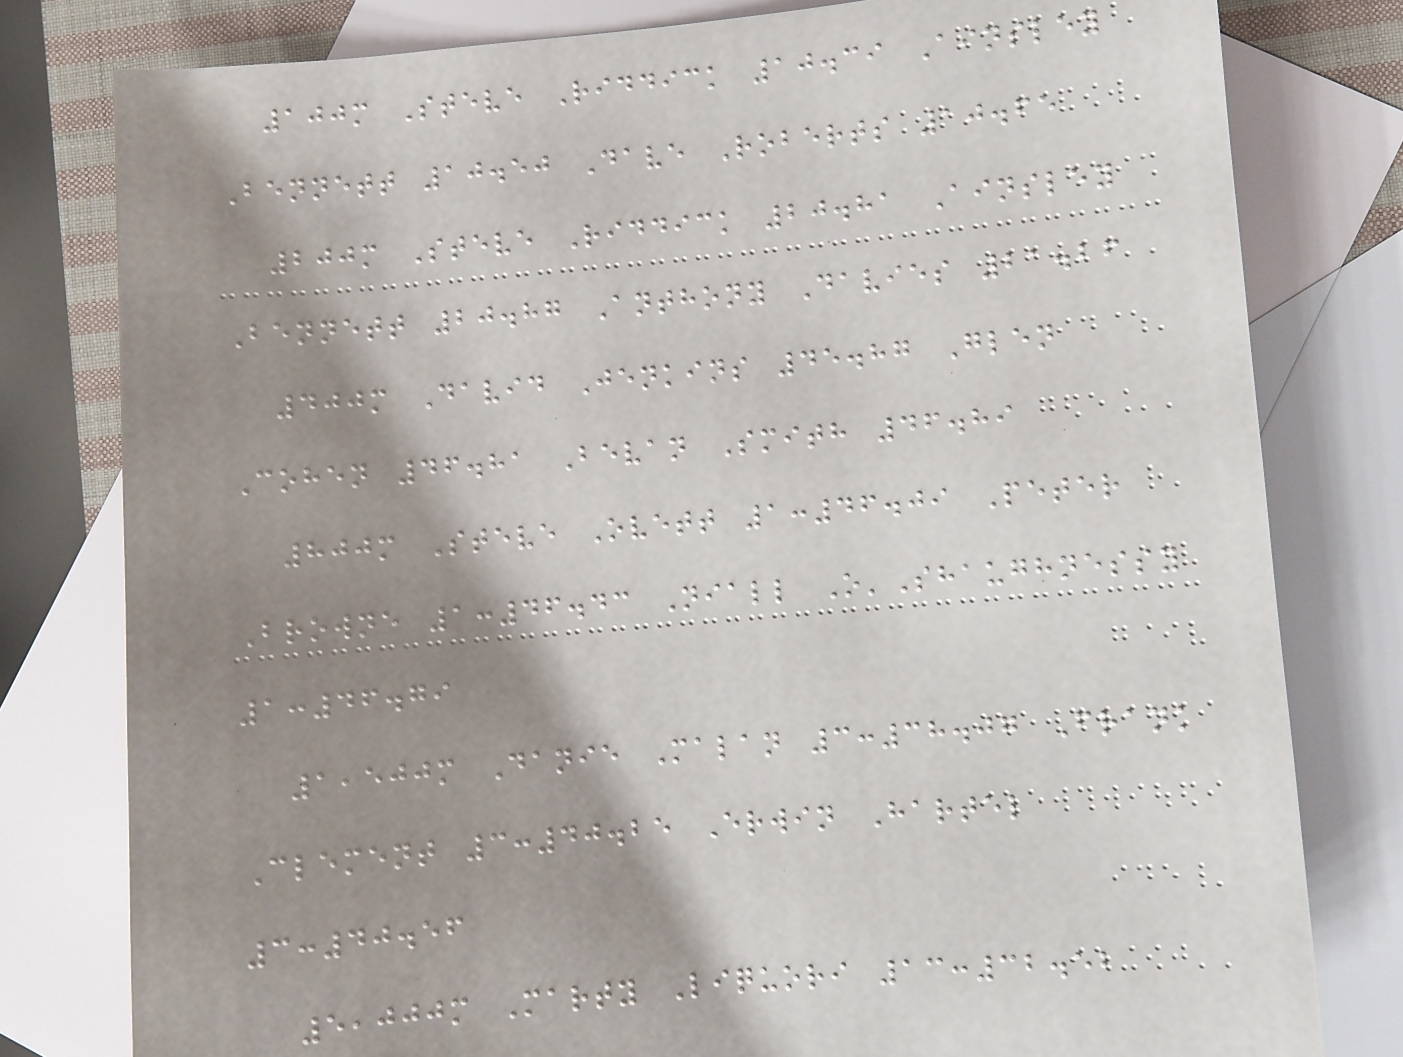100m Steve Riddick 10.39 Ainsley
Bennett 10.50 Dave Roberts 10.65
200m Steve Riddick 20.81 Ainsley
Bennett 20.87 Anthony Davies 21.26
400m David Jenkins 45.87 Glen
Cohen 46.81 Bevan Smith 46.89
800m Steve Ovett 1:46.09 Peter
Browne 1:46.43 Niall O'Shaughnessy
1:46.79
1,500m Danie Malan 3:38.07 Frank
Clement 3:40.25 Erwin Hartel
3:40.56
5,000m Marty Liquori 13:32.52
